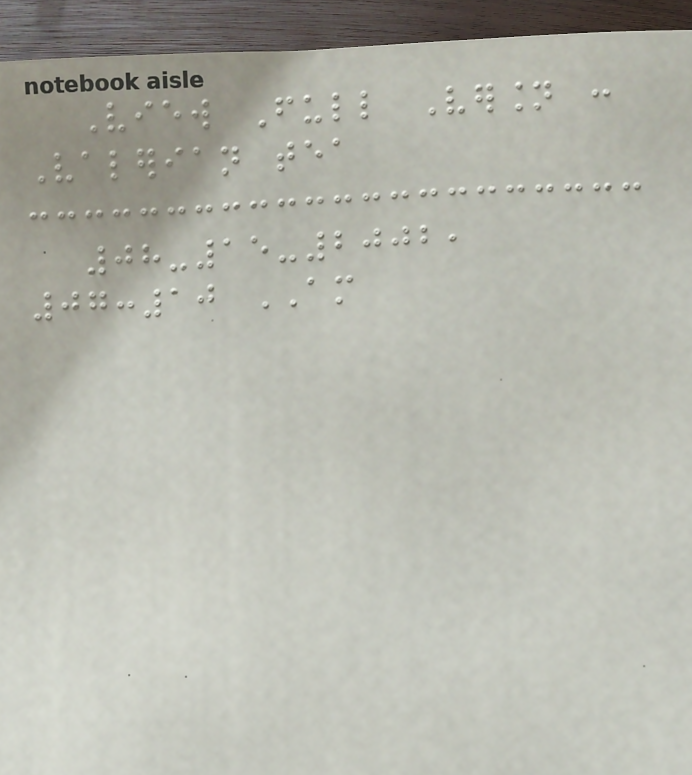View Full Version :
Valerian tea
08-15-2002,
07:10 AM
